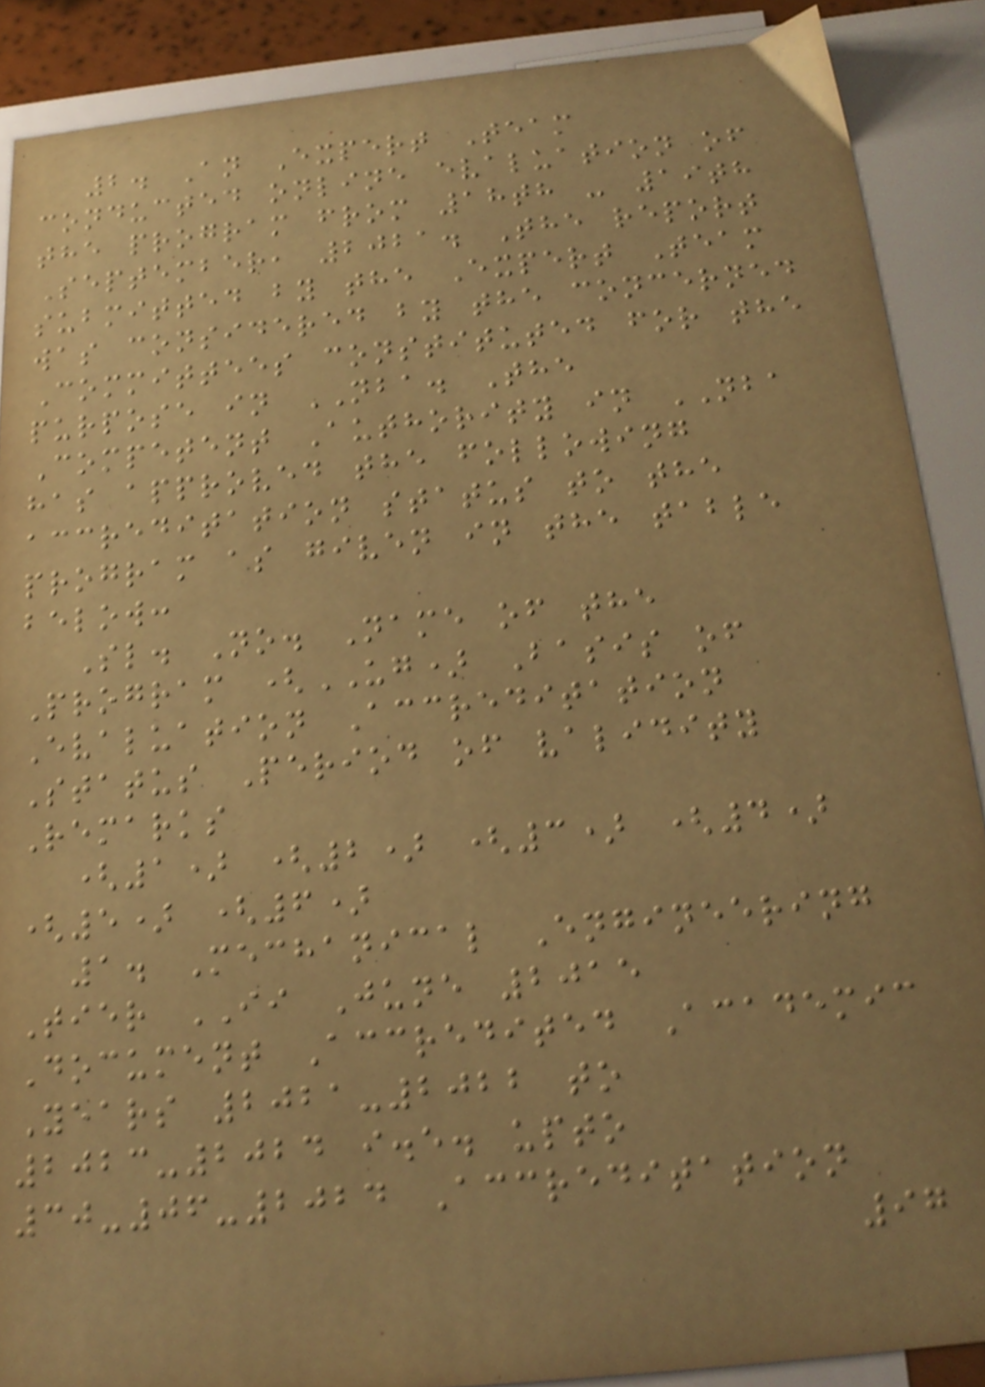2. An Expert Team
conducted online evaluation of
the program from 18th - 19th
September, 2021. The report
submitted by the Expert Team
was considered by the concerned
Committees constituted for the
purpose in NBA. The
Competent Authority in NBA
has approved the following
accreditation status to the
program as given in the table
below:
Sl. No. Name of the
Program (UG) Basis of
Evaluation Accreditation
Status Period of validity
Remarks
(1) (2) (3) (4)
(5) (6)
1. Mechanical Engineering
Tier II June 2015
Document Accredited Academic
Years 2021-2022 to
2023-2024 i.e. upto
30-06-2024 Accreditation
97
